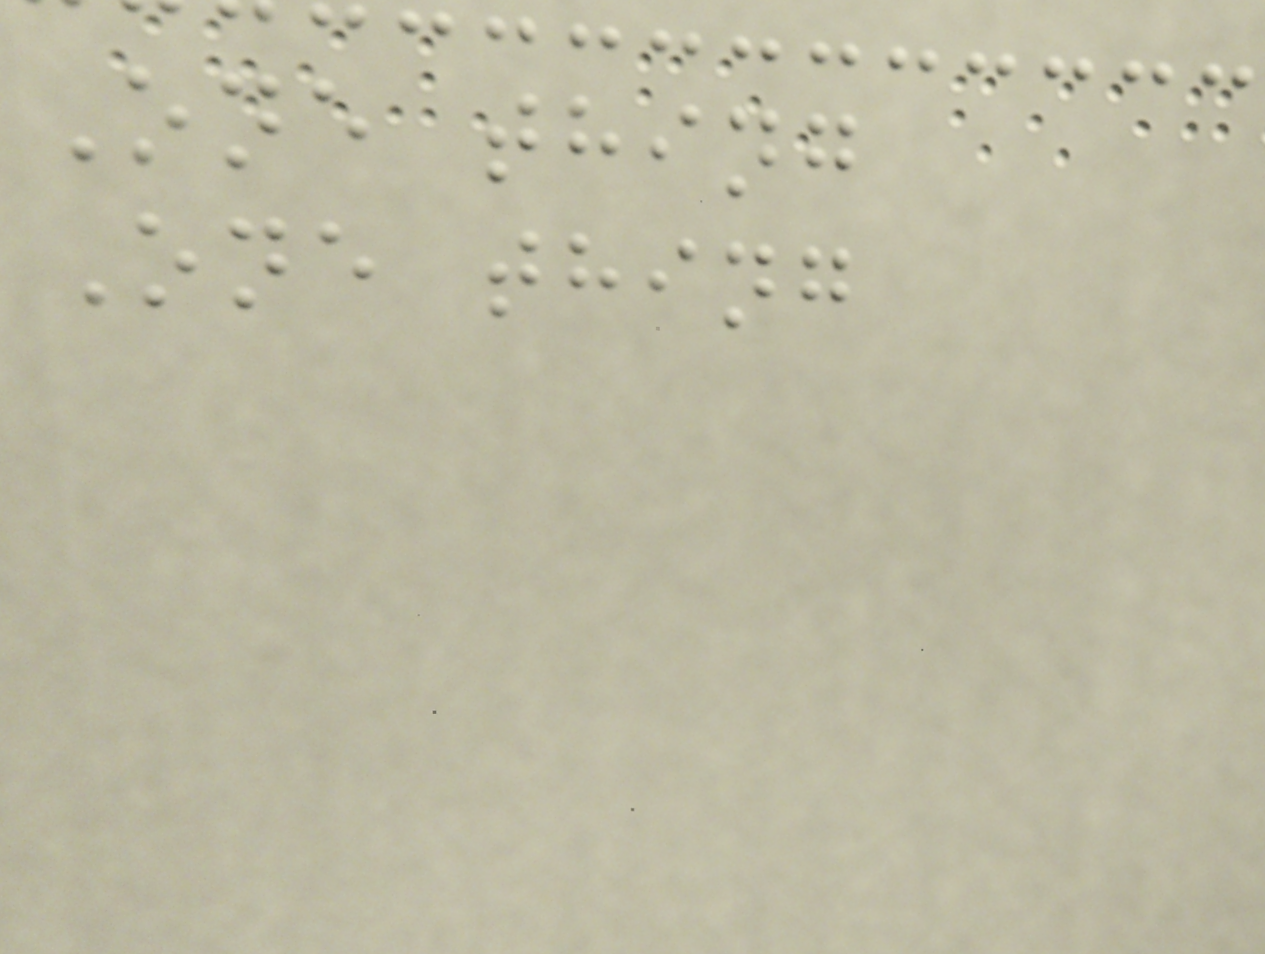One thing
One thing
